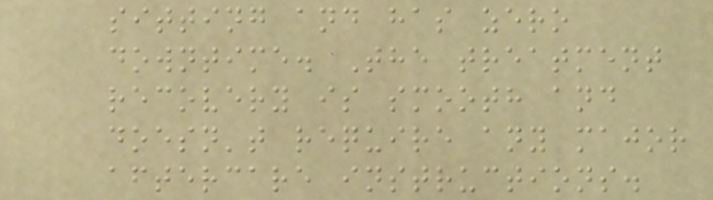sitting and has zero
downtime. The treatment
recovery is smooth and
doesn't require any major
aftercare instructions.
